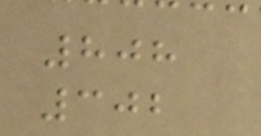808
302
